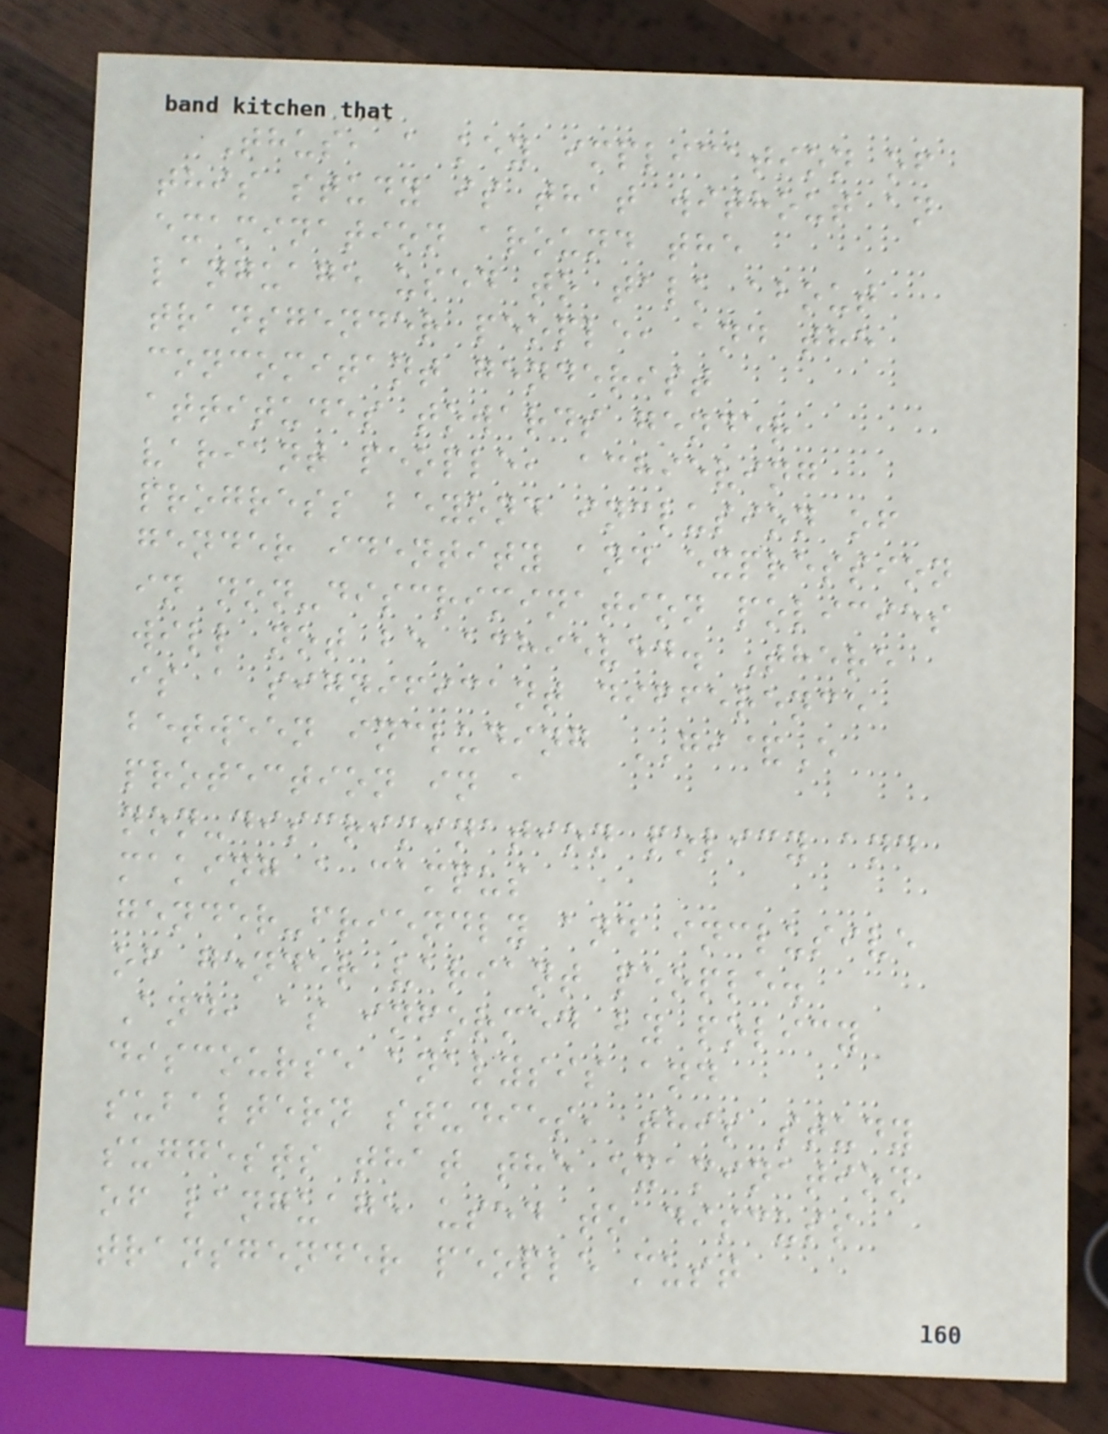Thus, a key implication of
this study is that without an
examination around the
language used to talk about
transgender people, and the
concomitant genderist
attitudes towards gender
variant people, achieving
progress beyond inclusion of
gender identity and expression
in non-discrimination policies
will not be achieved. There
is a significant difference
between including GI&E
protection in a
non-discrimination policy and
making a campus
gender-friendly and inclusive
of gender variant people.
And, as informed by policy
discourse analysis and
subaltern studies, this study
suggests that the examination
of language used to discuss
transgender people must
